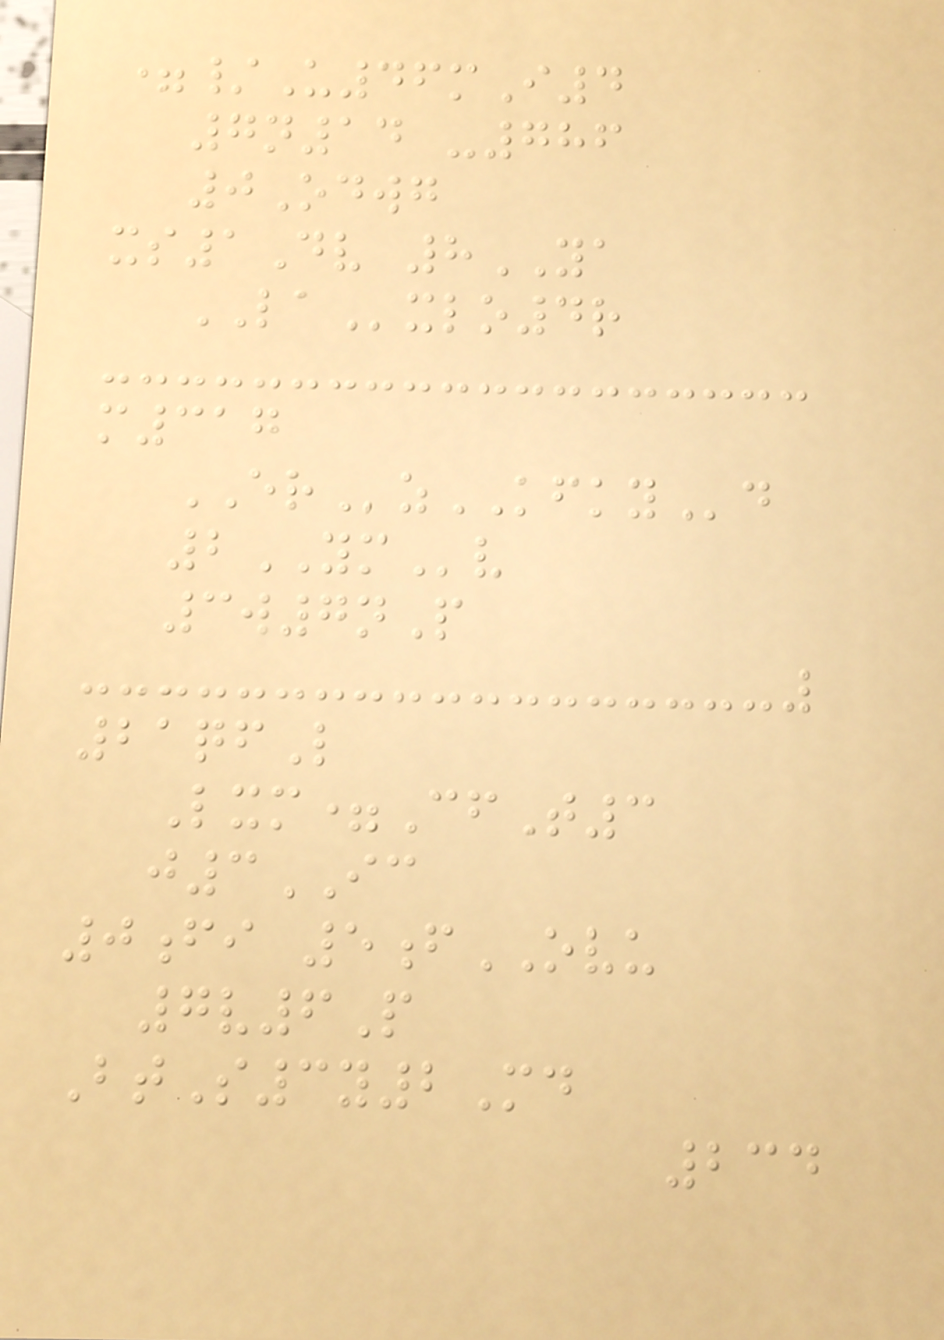=/U46mI4
7n14 -786
0Odwg
xs1Dv 8YA
LAxlo4r
m317
ERzKFKYd
2YMv
3w7nP
21qfL
Lxm=CfT3
j3IC
0fi 5fOVU
7v6P
BtS3y2Md
234
